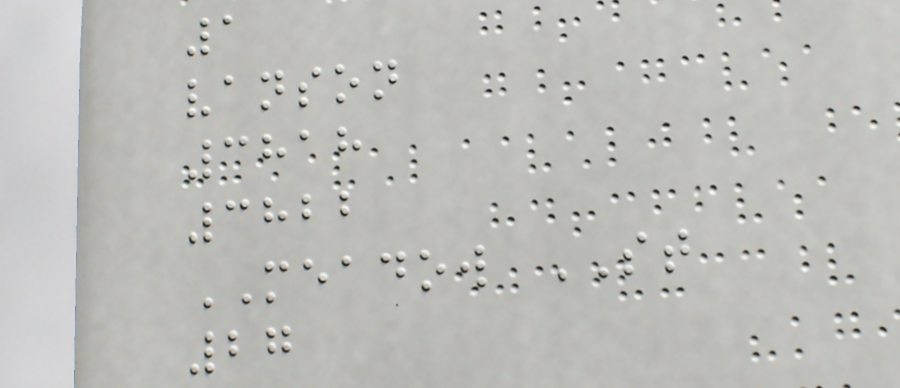1
vanson
3818
3822
MEADOW ST
27
